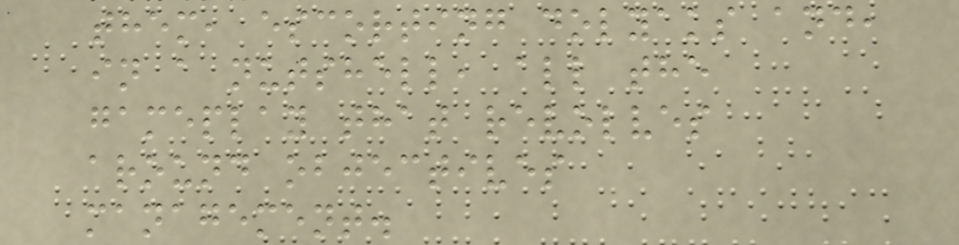them, escorting dolyaks and,
in a nutshell, all the
gameplay that revolves
around objectives
management.
